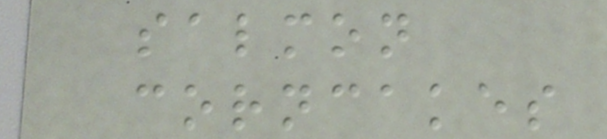salmon
corncakes
